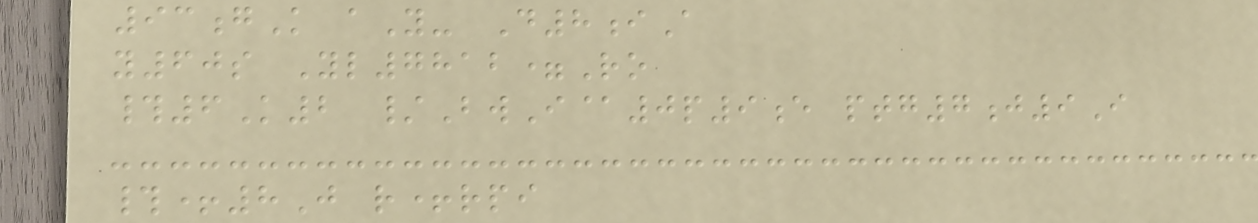93gK aY- D8iA
y60s Yl7812=Ro
#6K2 /BwI@0p9e ptg7j9I
#+8J r+rpi
